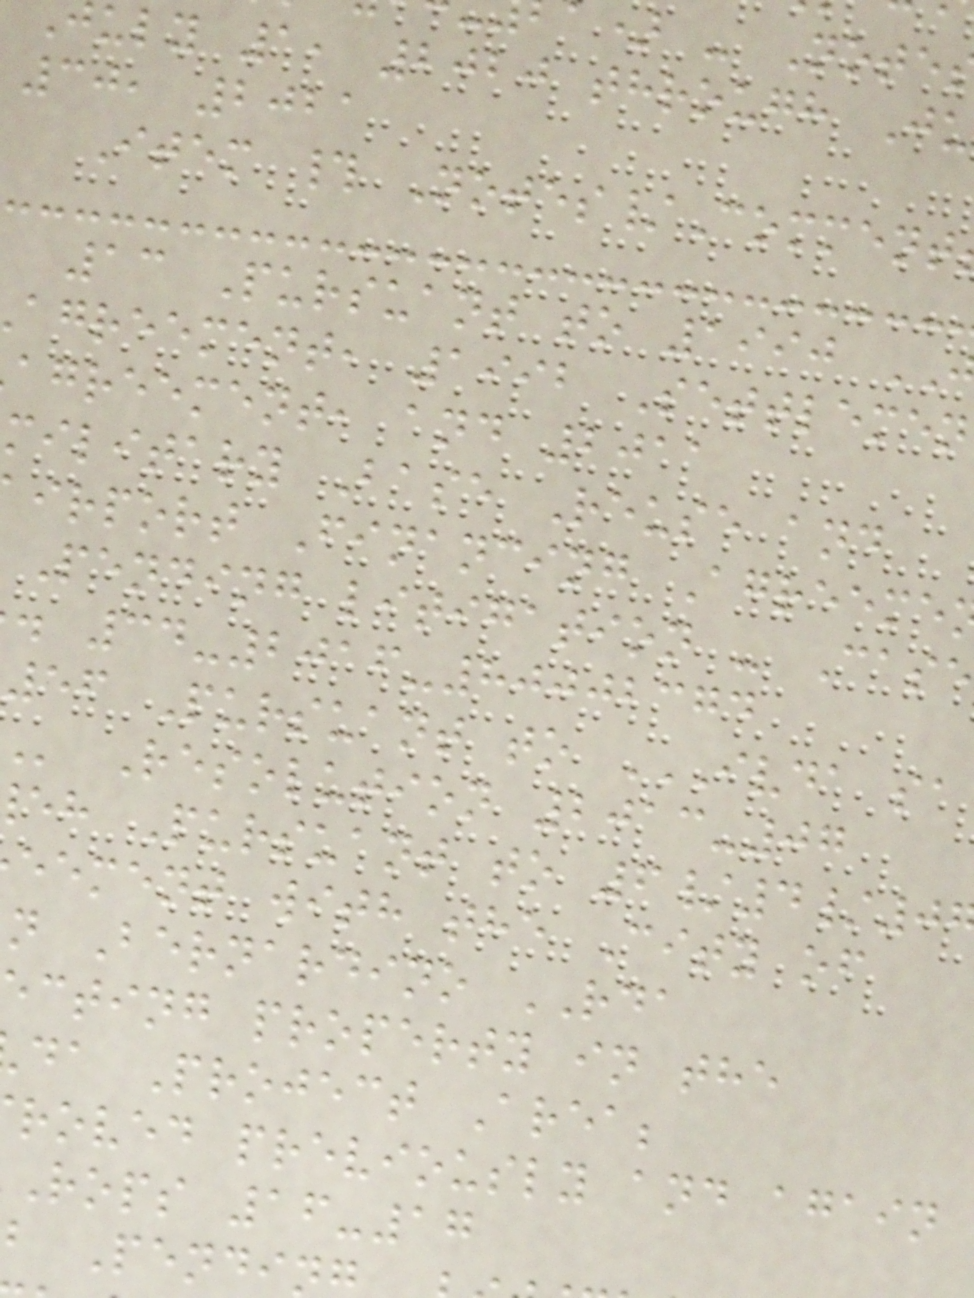) - Note
uly 1, 2020 through Ju
30, 2021
Item # Notes/Comment
13 Pursuant to 1990
agreement, 1992 Settlemen
agreement, and 2011
military Base Reuse and
irport Financing Agreeme
Pending litigation - Case
. 34-2016-80002374
56 Pursuant to IVDA SA
Resolution 2013-07
eh Pursuant to 6/4/0
eement with the City of
n Bernardino RDA
cting property in the
da Project Area;
roved previously and again
rops 16-17
b Pendi
